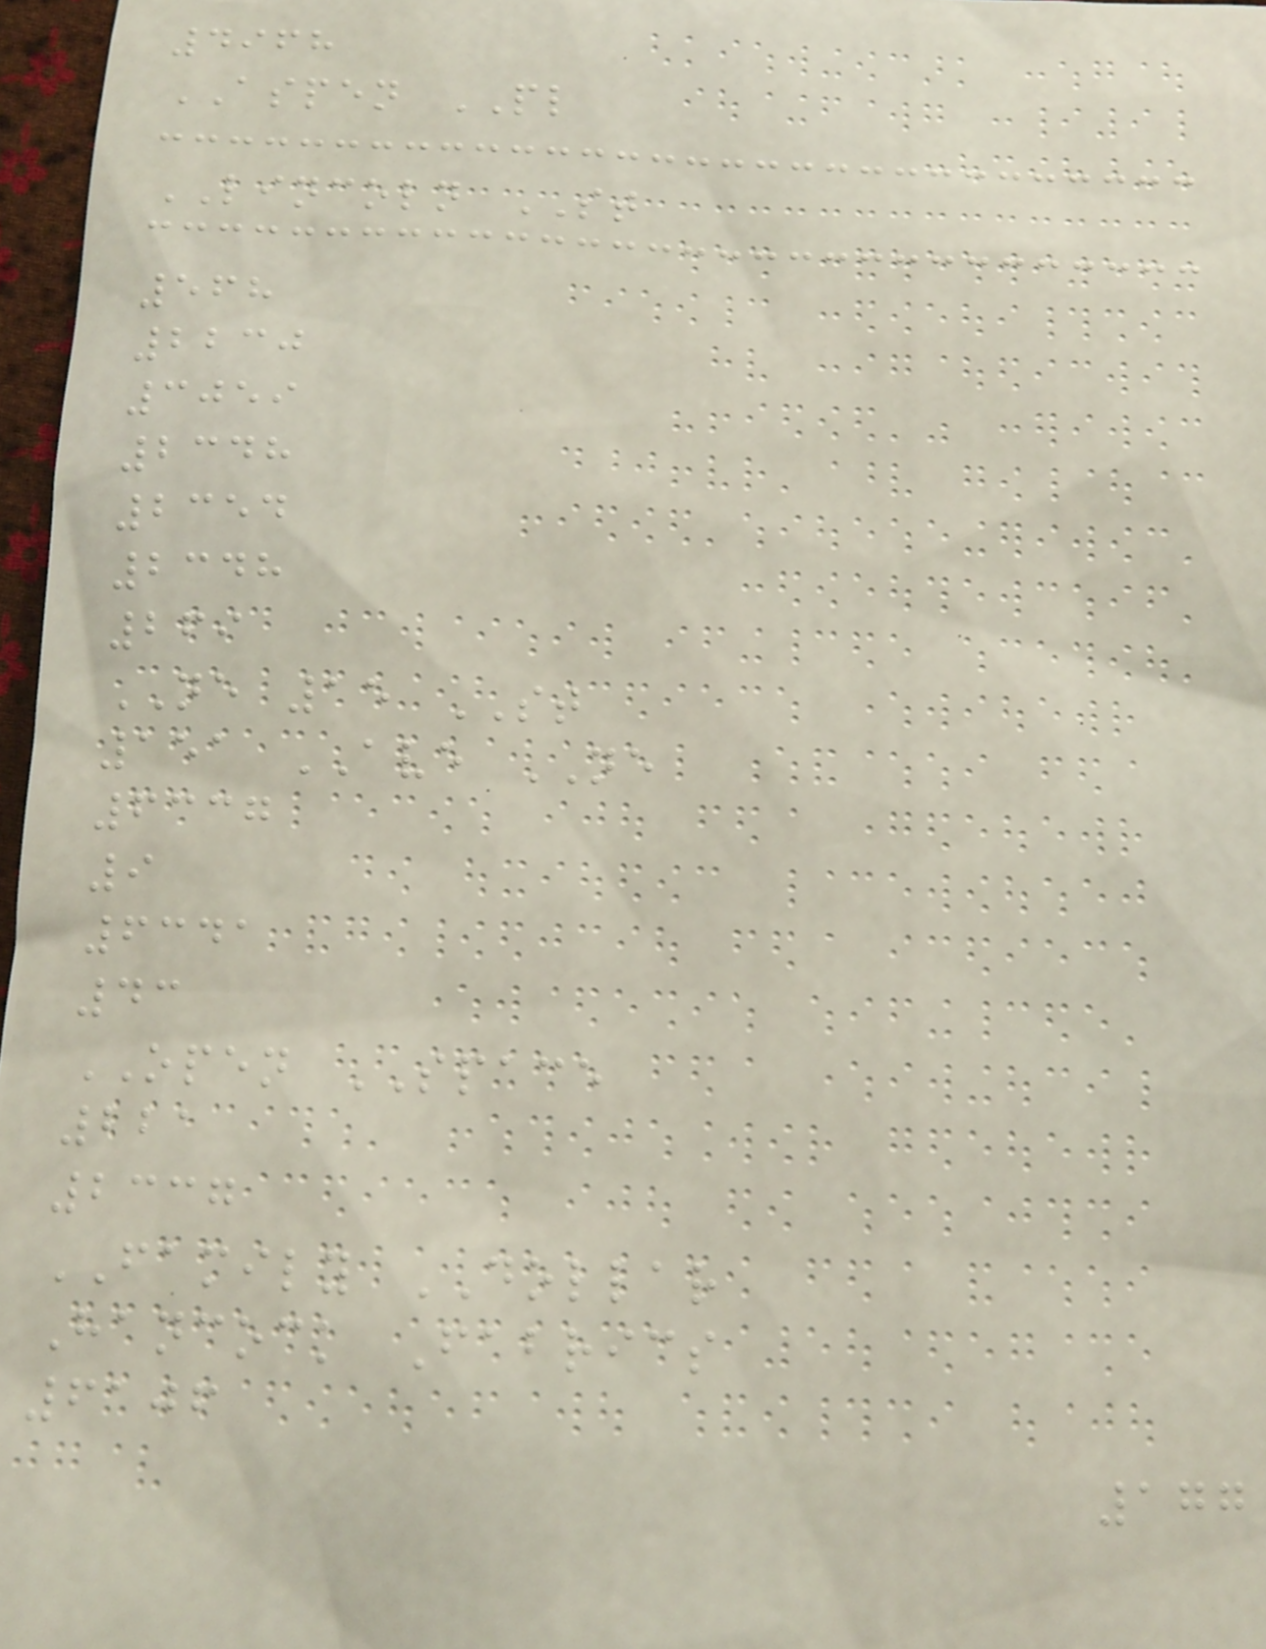4968
ASPEN PL
LINCOLN ST
568
2230
3059
2348
2354
2348
269
NE 15 ST
151 AVE NE
6337
9
6341
43
OPEN SPACE
221
2337
FAMILY DOLLAR
Hancock Fabrics
6106
177
